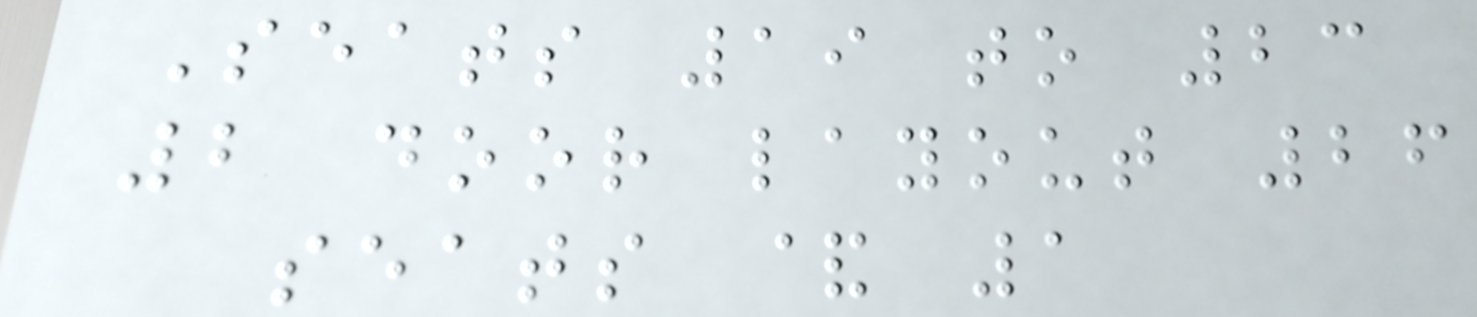Seats 19 to 23
2 door layout 26
seats & 1
